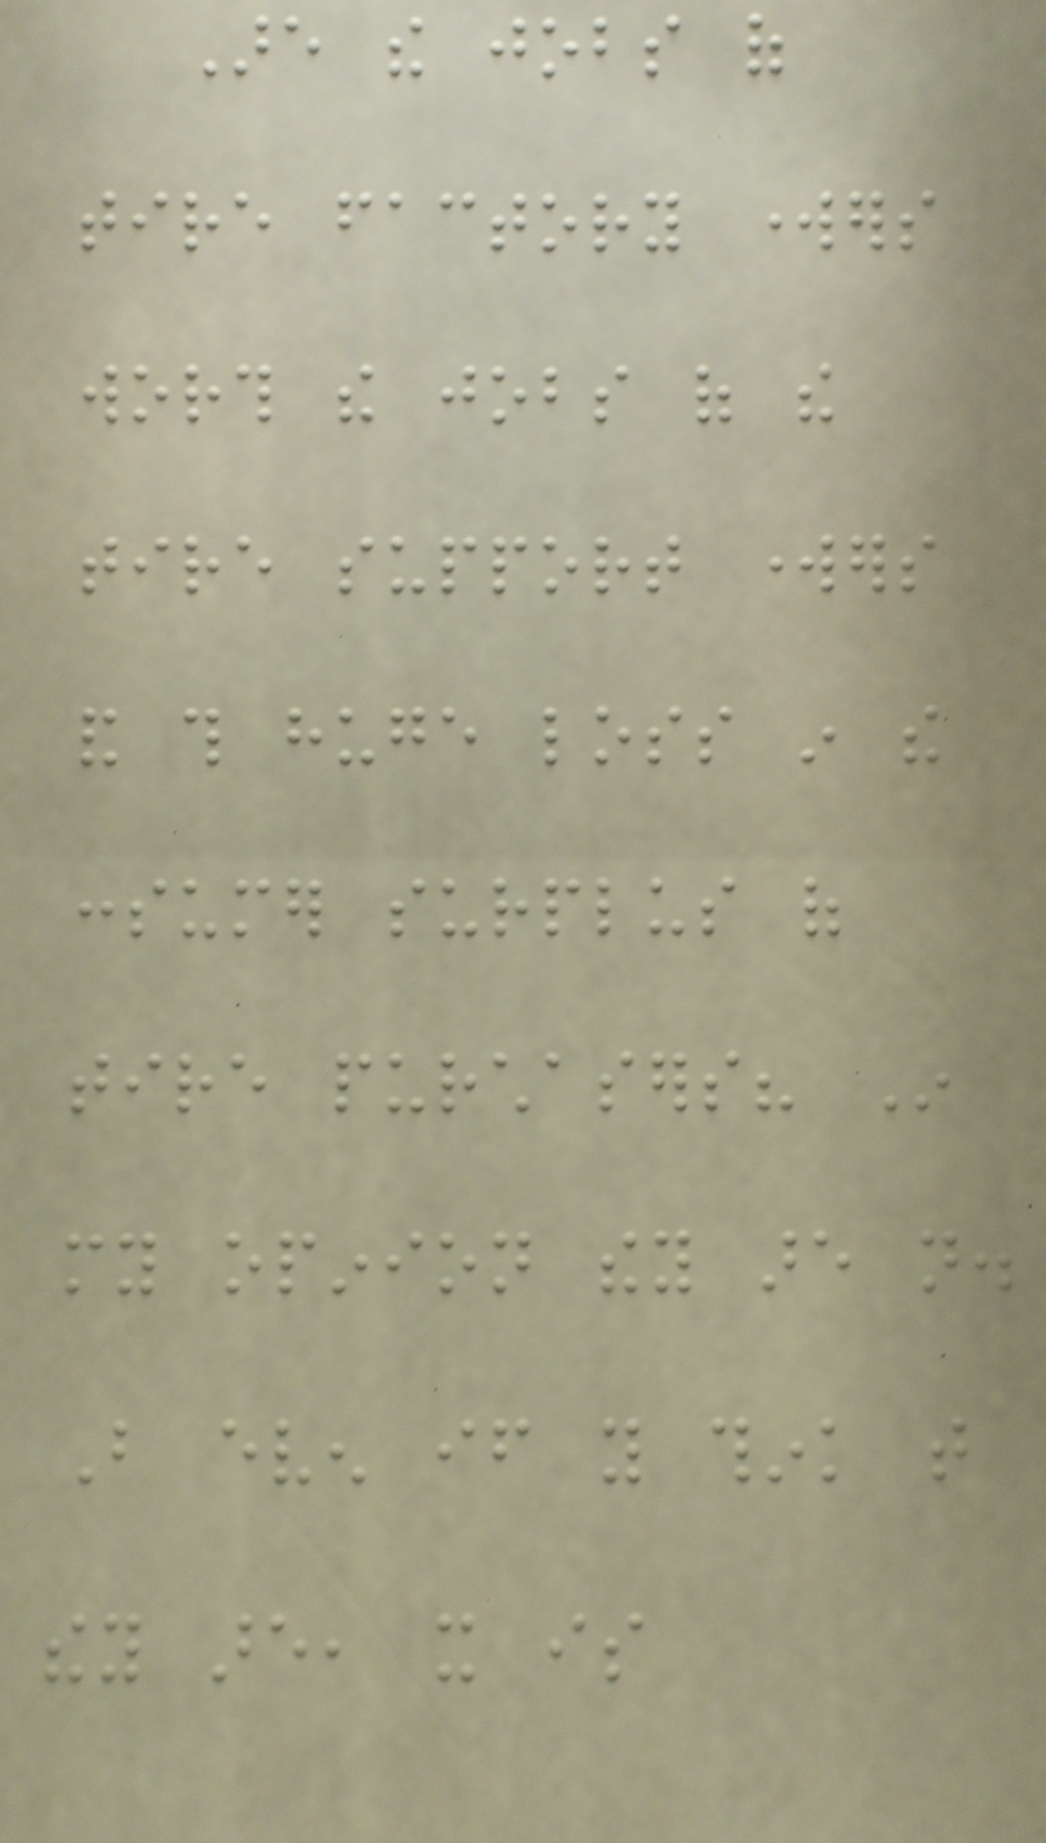Are the jobs of
tire factory workers
worth the jobs of the
tire support workers
and this huge loss in the
consumer surplus of
tire purchasers? In
my opinion they are not.
But even if you think that
they are, it is
